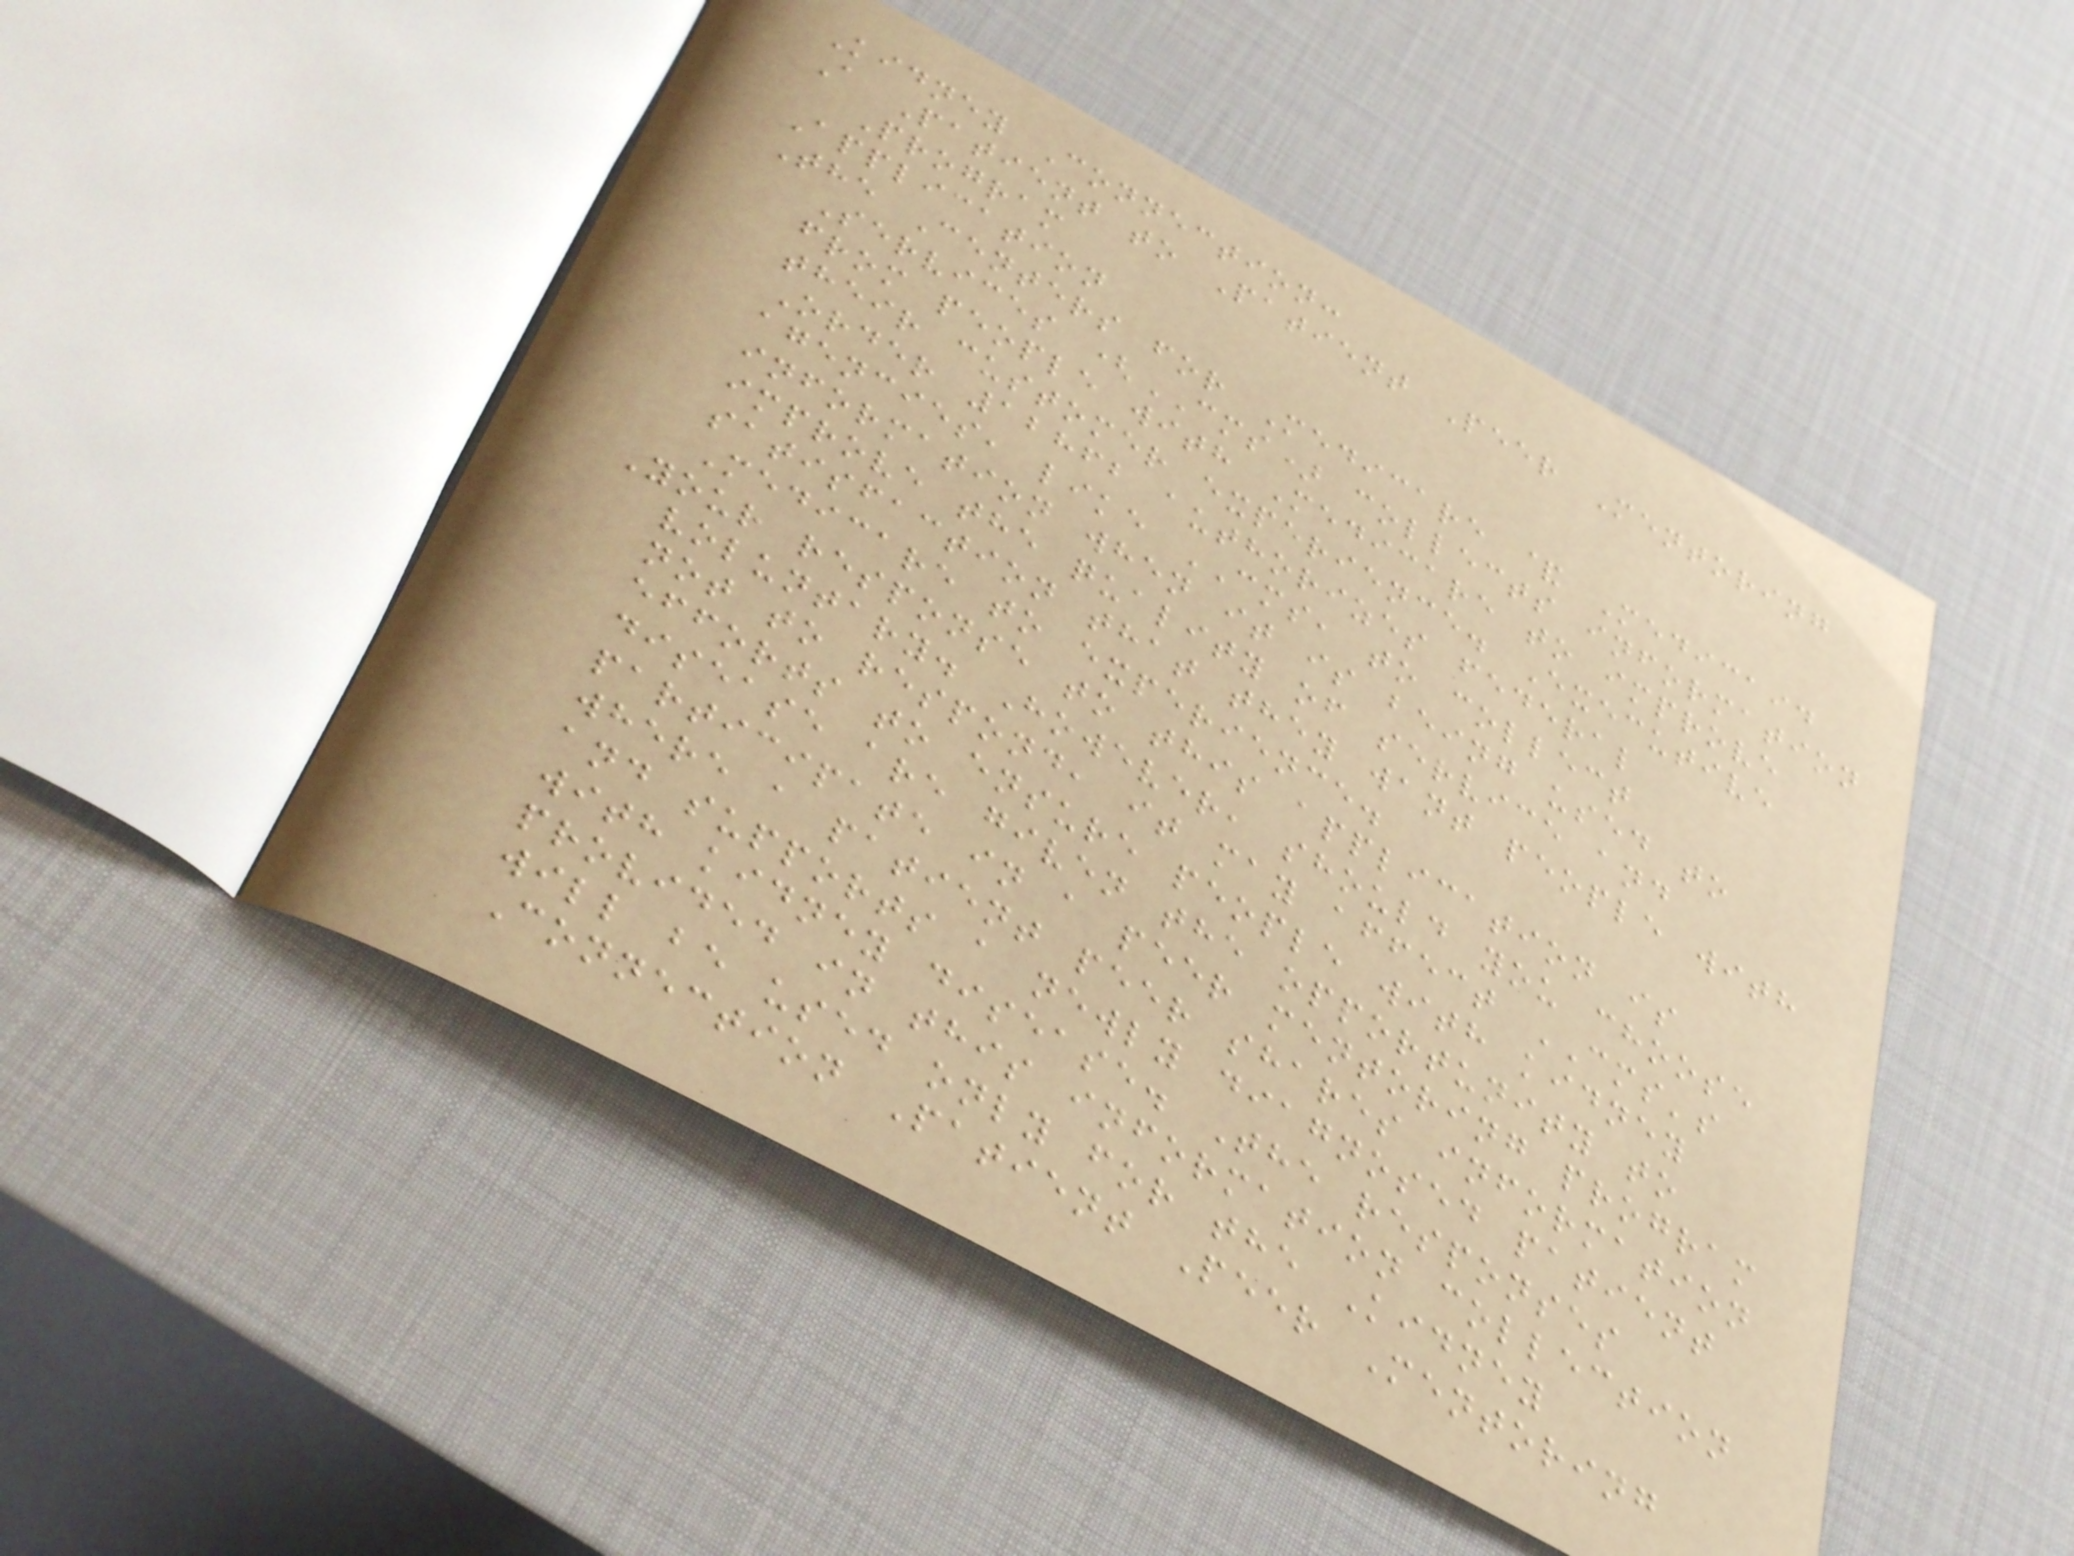Kidney Connection:
A Patient to Patient Peer Mentoring
Program
Application
The Centers for Medicare & Medicaid
Services (CMS) collects information
from people with Medicare to improve
their customer experience. Executive
Order 12862 authorizes federal
agencies, like CMS, to collect
information when it is being used to
improve the quality of service and
satisfaction that they want people with
Medicare to experience.
Your response to this application is
voluntary. However, should you choose
not to respond, it may affect CMS's
efforts to ensure people with kidney
disease are given the opportunity to
participate in a peer mentoring program
where a patient peer shares information
and supports a newly diagnosed patient
with kidney disease. The responses
provided in this information collection
will be used only for the Kidney
Connection Patient Peer Mentoring
